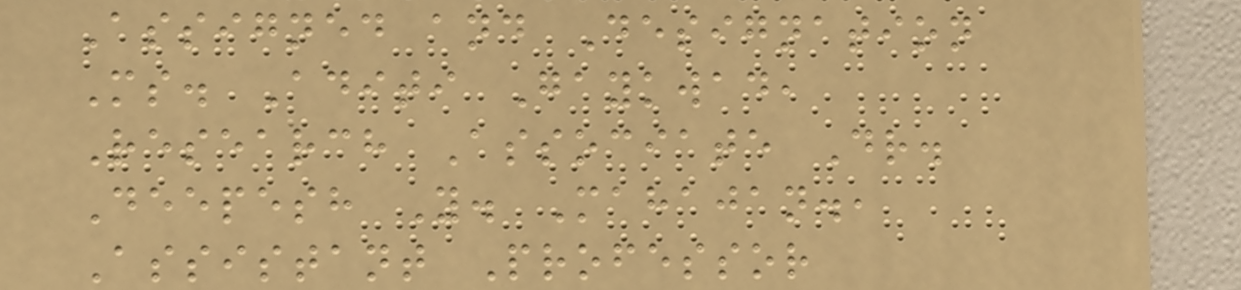Assigned and Designation
Ms. Aditi Gaykwad,
Research Associate Dr.
Deepesh Y. Mahajan.,
Assistant Professor
